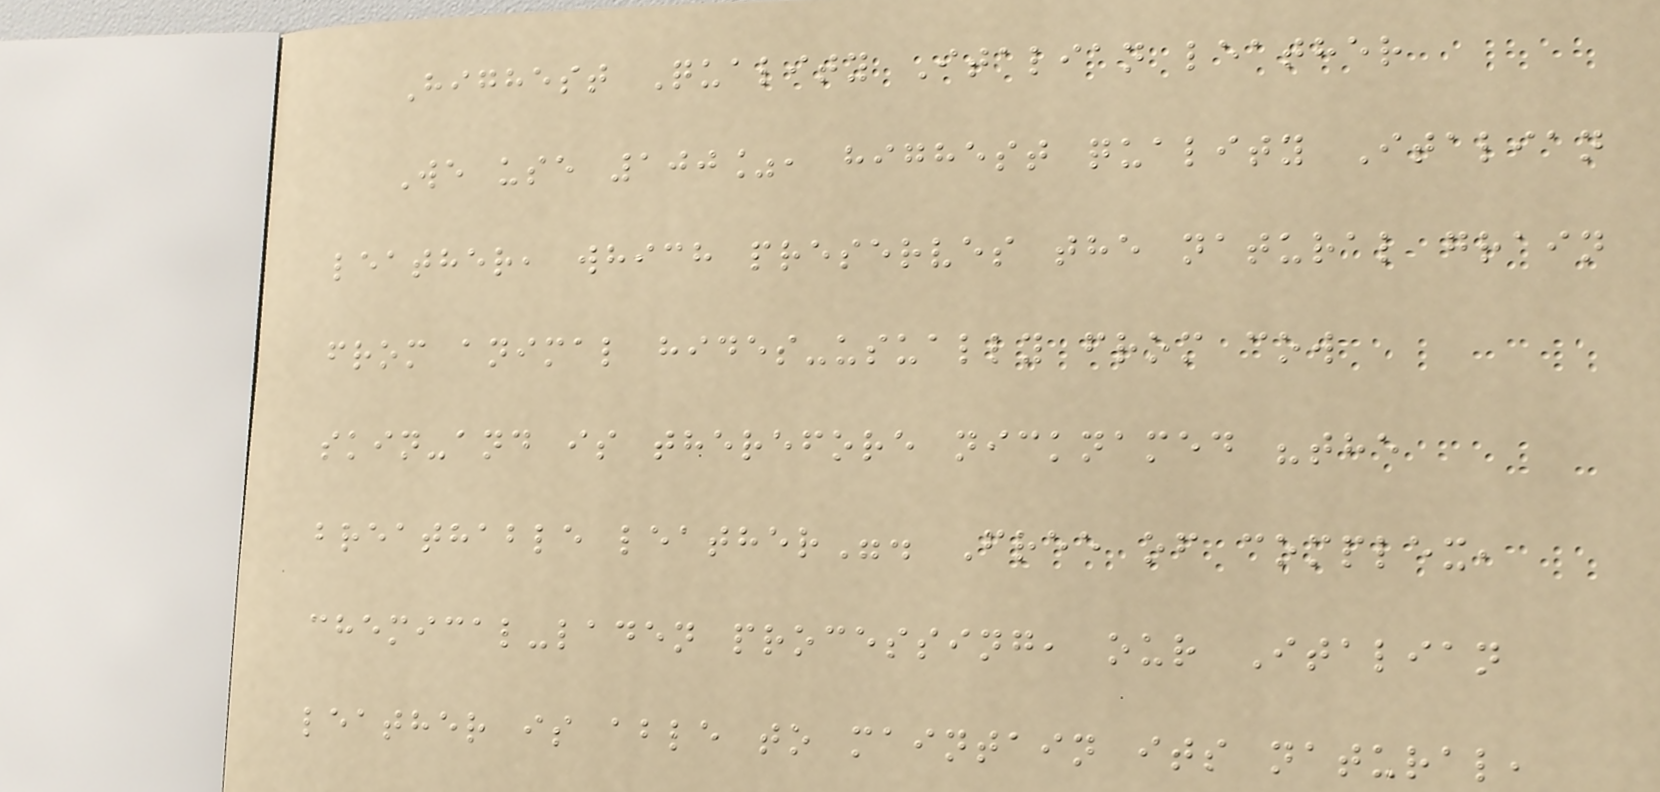Highest Quality Italian leather
We use 100%, highest quality Italian
leather, which preserves the natural grain
from animal hides-usually from cow
skin-and is therefore nicknamed "the
breathable leather". Free of complex,
chemical-laden processing, our Italian
leather is able to maintain its natural,
